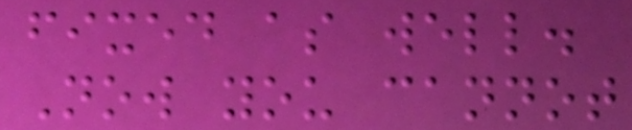fixed as well.
Now you cannot
